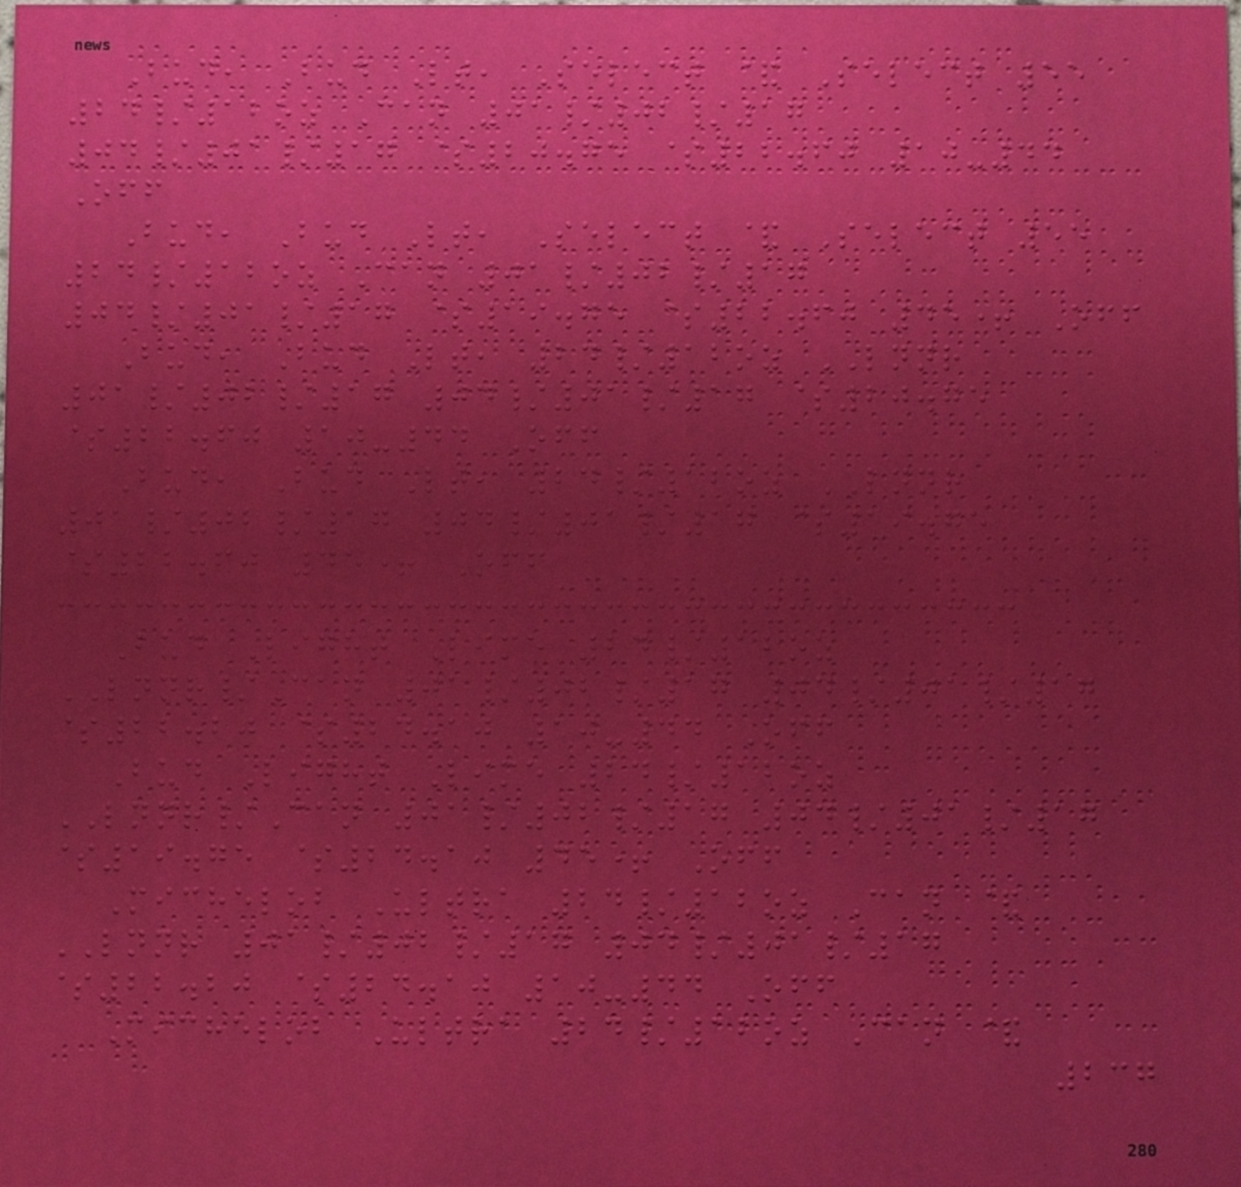Bud, Bud Lt, Select & Select 55
24/12oz Can 01/02/17
04/01/17 $20.75 $22.60 10-44
Off
Bud, Bud Lt, Select & Select 55
24/12oz Can 01/02/17
04/01/17 $19.75 $22.60 45+ Off
Bud, Bud Lt, 24/12oz LNNR
01/02/17 04/01/17 $20.75
$22.60 10-44 Off
Bud, Bud Lt, 24/12oz LNNR
01/02/17 04/01/17 $19.75
$22.60 45+ Off
Bud Light Lime 24/12oz
LNNR/Can 01/02/17 04/01/17
$22.20 $24.10 10-44 Off
Bud Light Lime 24/12oz
LNNR/Can 01/02/17 04/01/17
$19.75 $24.10 45+ Off
Michelob Ultra 24/12oz Can &
LNNR 01/02/17 04/01/17
$22.20 $24.10 10-44 Off
Michelob Ultra 24/12oz Can &
237
